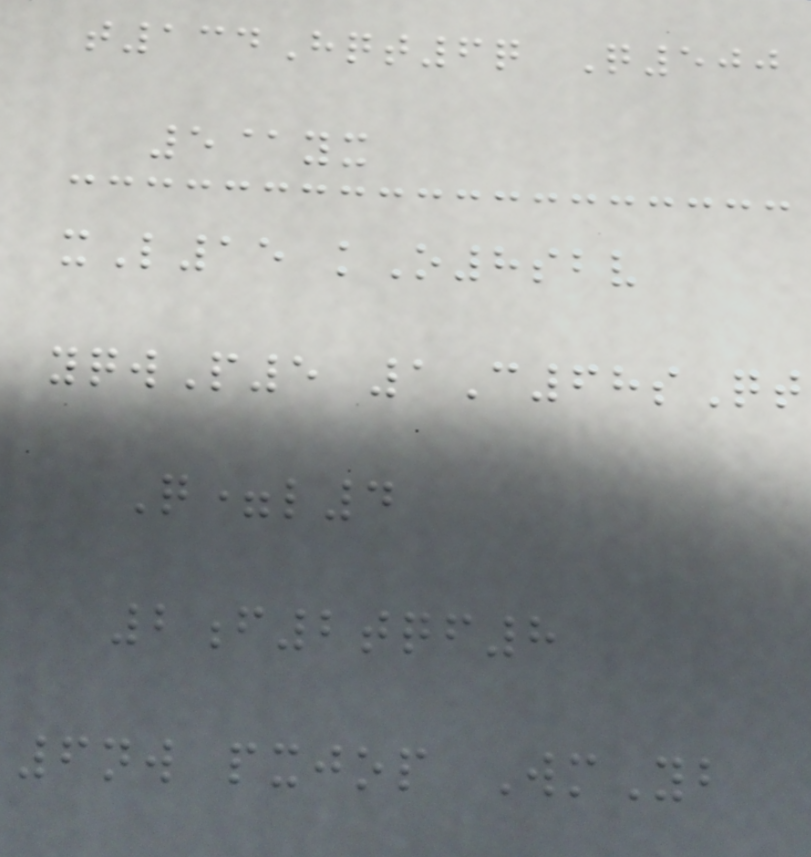t134Hqt6q Q500
5@yx
xL15 kO8sbv
yqwP5 1C68sQt
Q=l4
2f2tqf8
6nw pxjop WmYb
